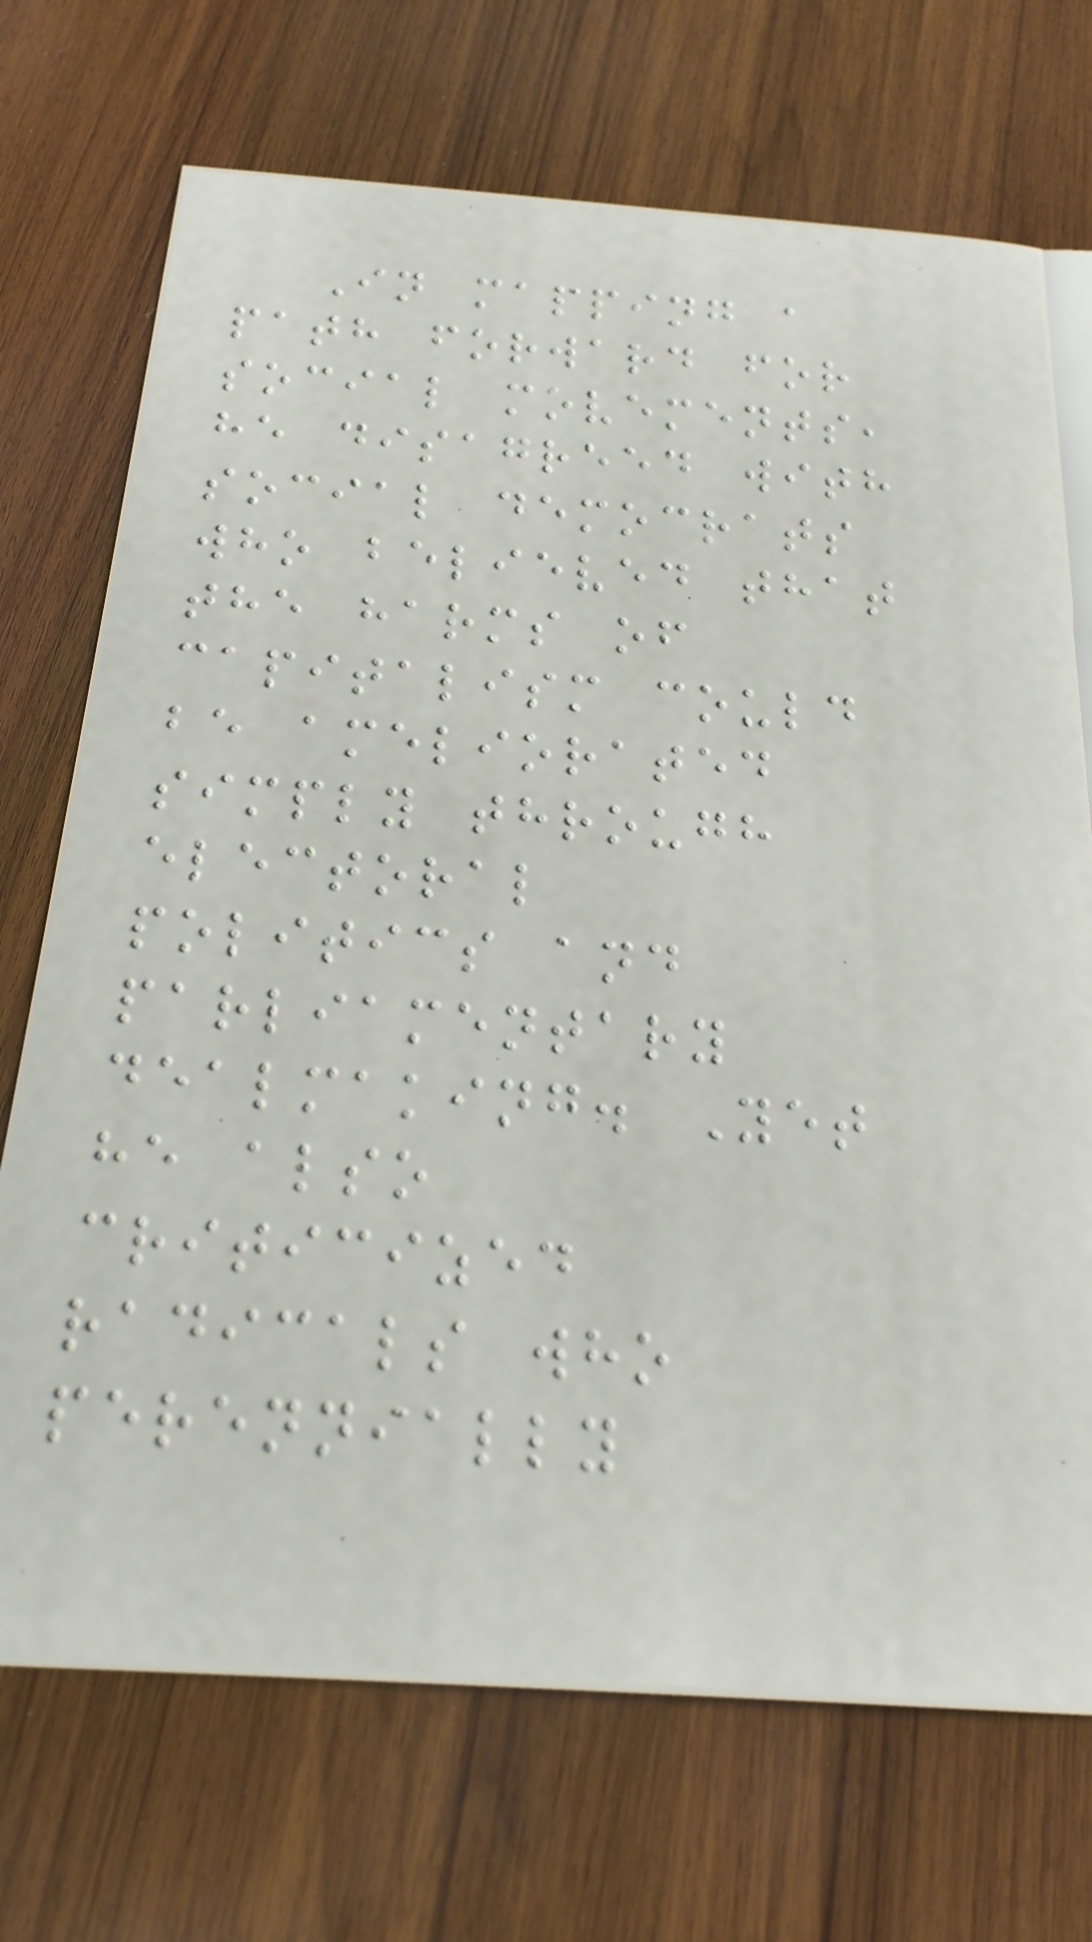In mapping a
path forward for
social movements,
he disagreed with
social democrats
who believed that
the harms of
capitalism could
be ameliorated
simply through
electoral
politics and
parliamentary
dealmaking. Yet
he also
criticized
radicals who
perennially
